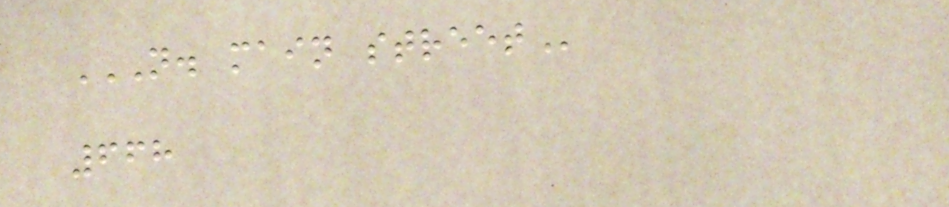N. MAIN STREET
668
